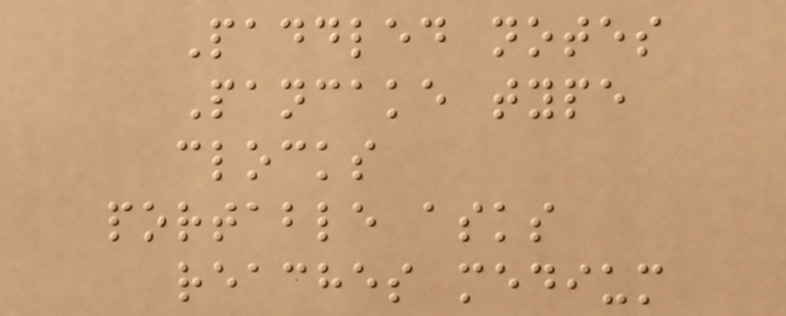Paddled notes
Pancake type
clocks
portable asks
reaches medium
